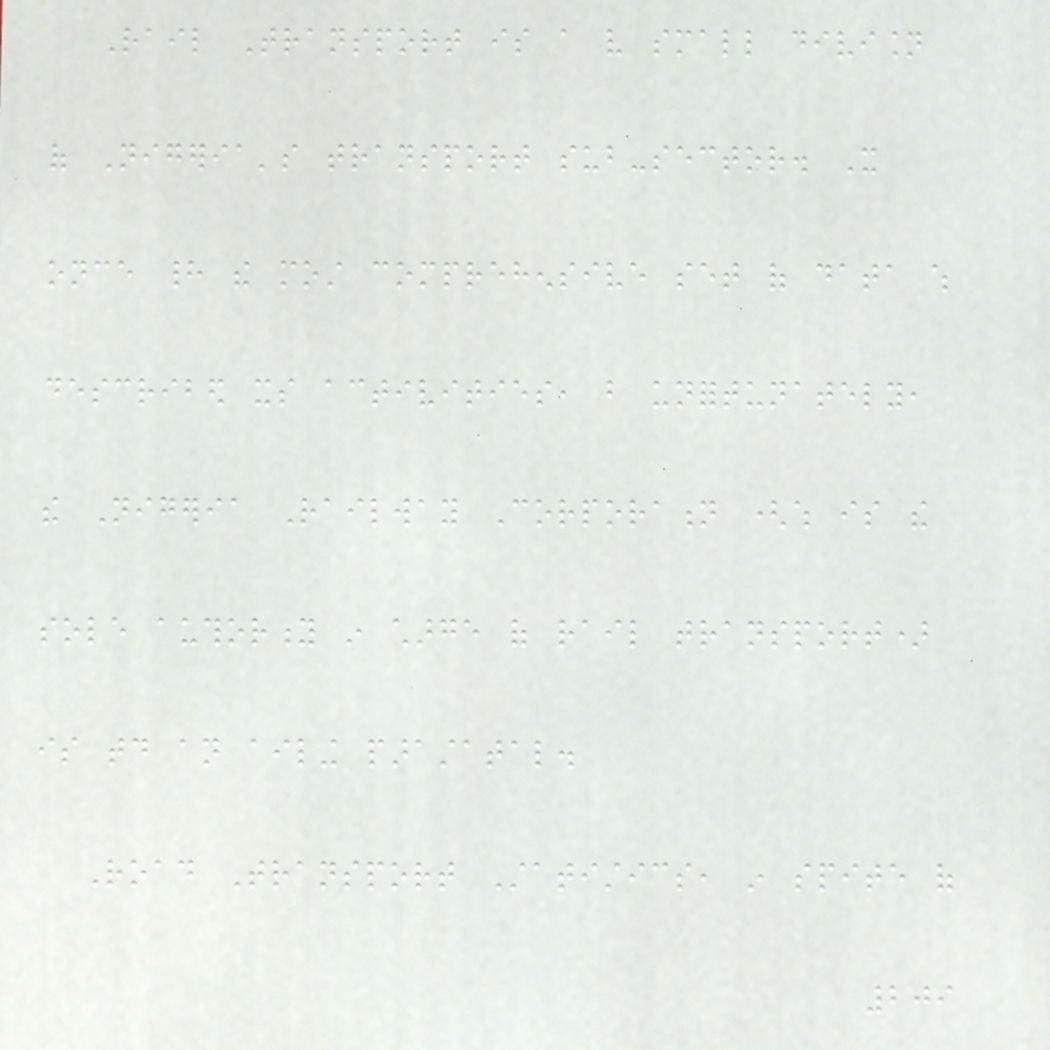Rail Transport is a very small division
of Nigeria's transport sub-sector. It
once had the most comprehensive set of data which
described its activities, but unfortunately,
the Nigeria Railway Corporation (which is the
sole authority in charge of rail transport)
is today an ailing parastatal.
Road Transport Statistics, in spite of
209
